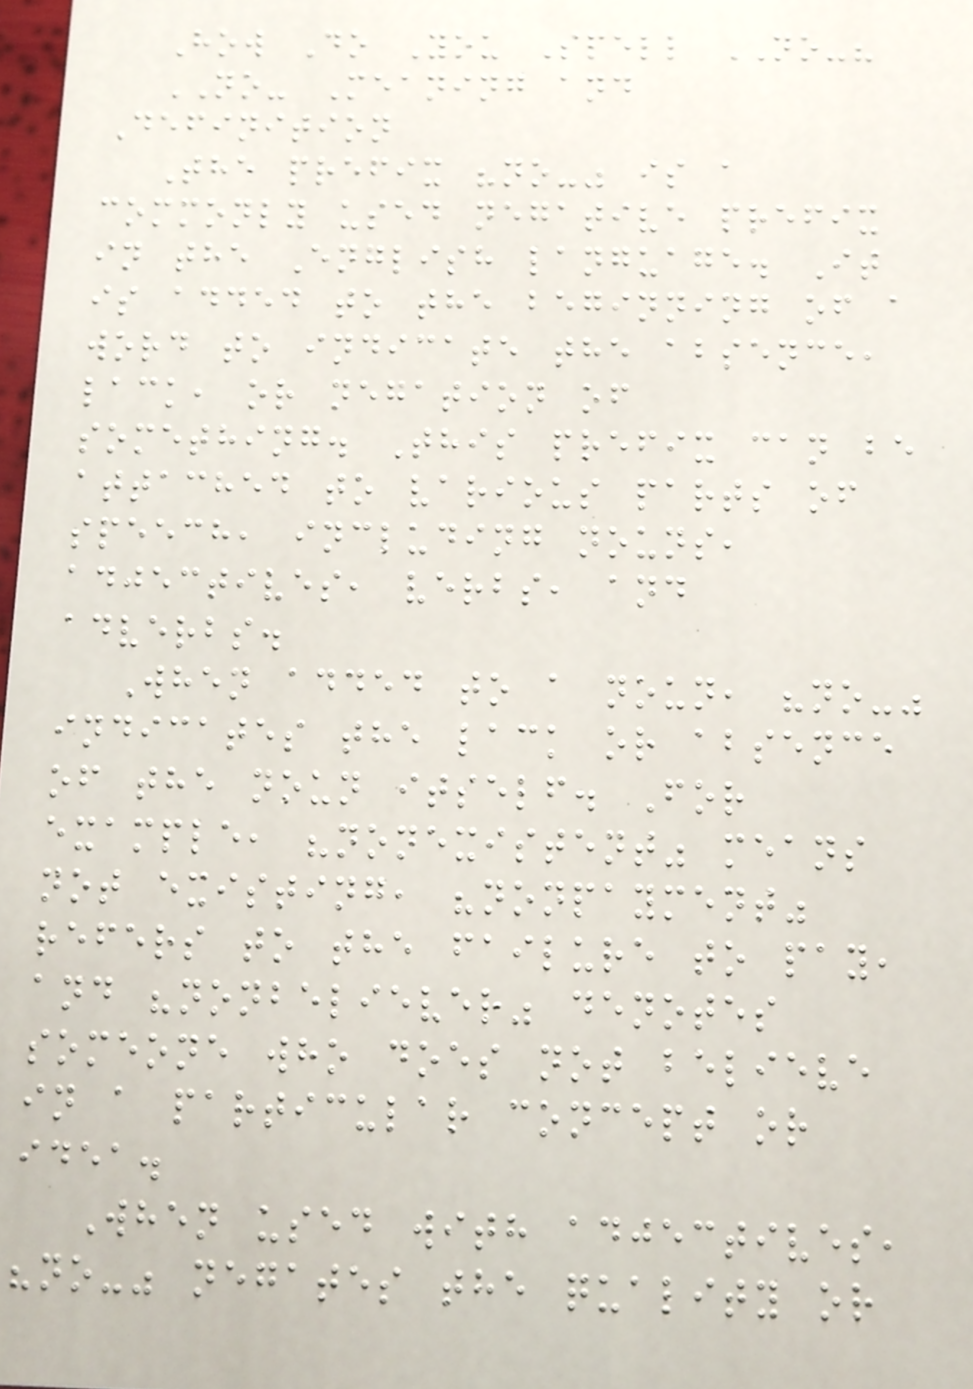How Do You Spell NO-?
NO- Meaning and
Definition
The prefix "no-" is a
commonly used negative prefix
in the English language. It
is added to the beginning of a
word to indicate the absence,
lack, or negation of
something. This prefix can be
attached to various parts of
speech, including nouns,
adjectives, verbs, and
adverbs.
When added to a noun, "no-"
indicates the lack or absence
of the noun itself. For
example, "nonexistent" means
not existing, "nonpayment"
refers to the failure to pay,
and "nonbeliever" denotes
someone who does not believe
in a particular concept or
idea.
When used with adjectives,
"no-" negates the quality or
